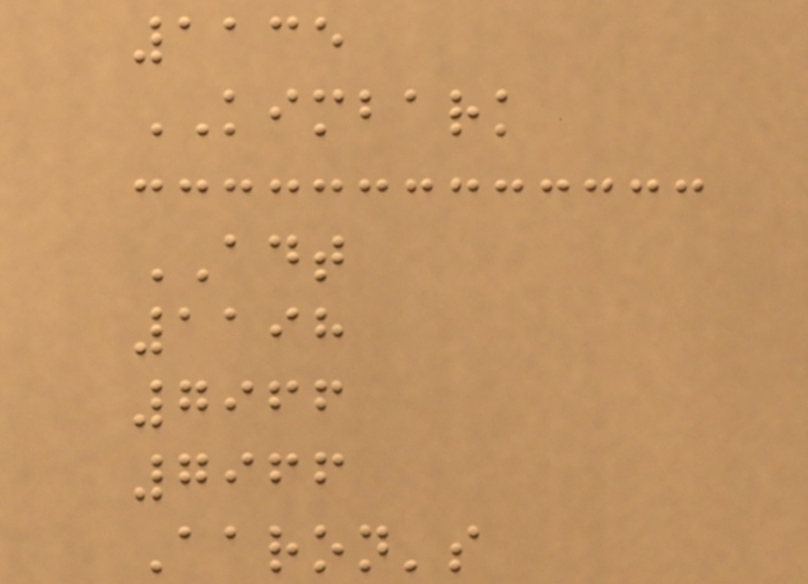1135
KIMBARK
ADT
1198
7966
7966
Aaron's
